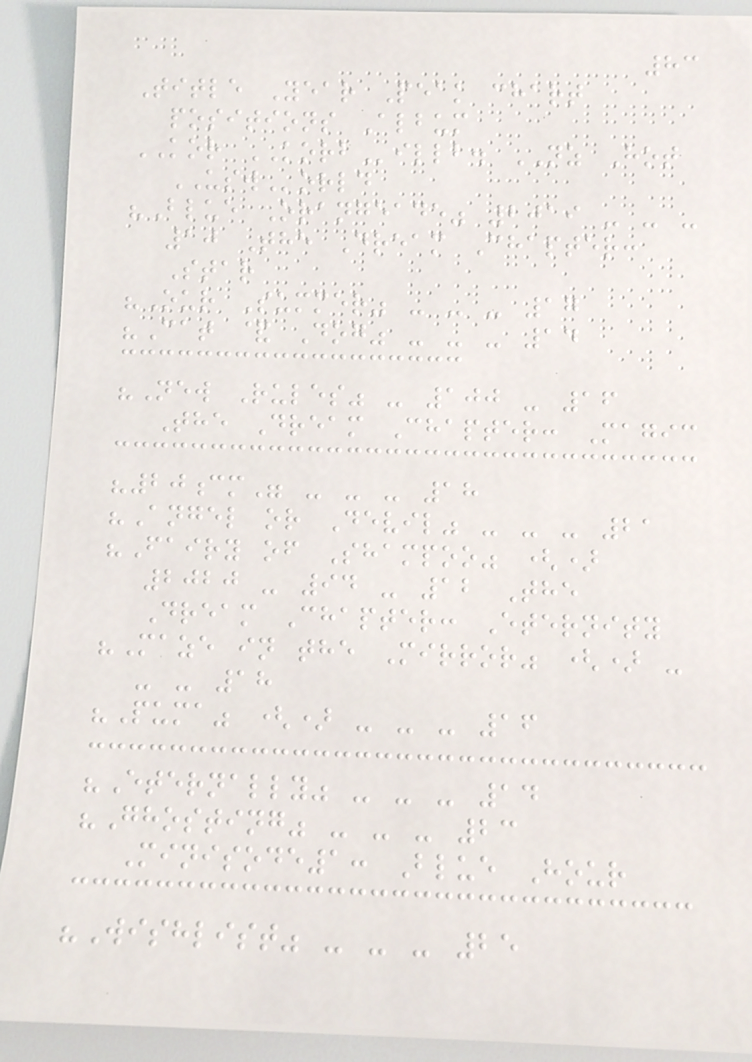83
Title Year Peak chart
positions Album
KOR KORBillb. NZ Hot
USWorld
"Blue Orangeade" 2019 - - -
10 The Dream Chapter:
Star
"Our Summer" - - - 17
"Cat & Dog" - - - 14
"New Rules" - 100 - 16
The Dream Chapter: Magic
"20cm" - - - 18
"Angel or Devil" - - - 21
"Fairy of Shampoo" ()
2020 - 94 - 12 The
Dream Chapter: Eternity
"Maze in the Mirror" () -
- - 18
"Puma" () - - - 16
"Eternally" - - - 14
"Ghosting" - - - 23
Minisode1: Blue Hour
"Wishlist" - - - 25
